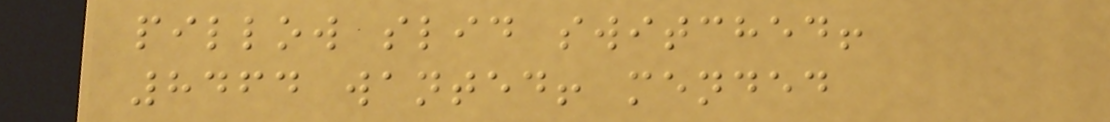pillow slid switched!
8464 wanted! mended
